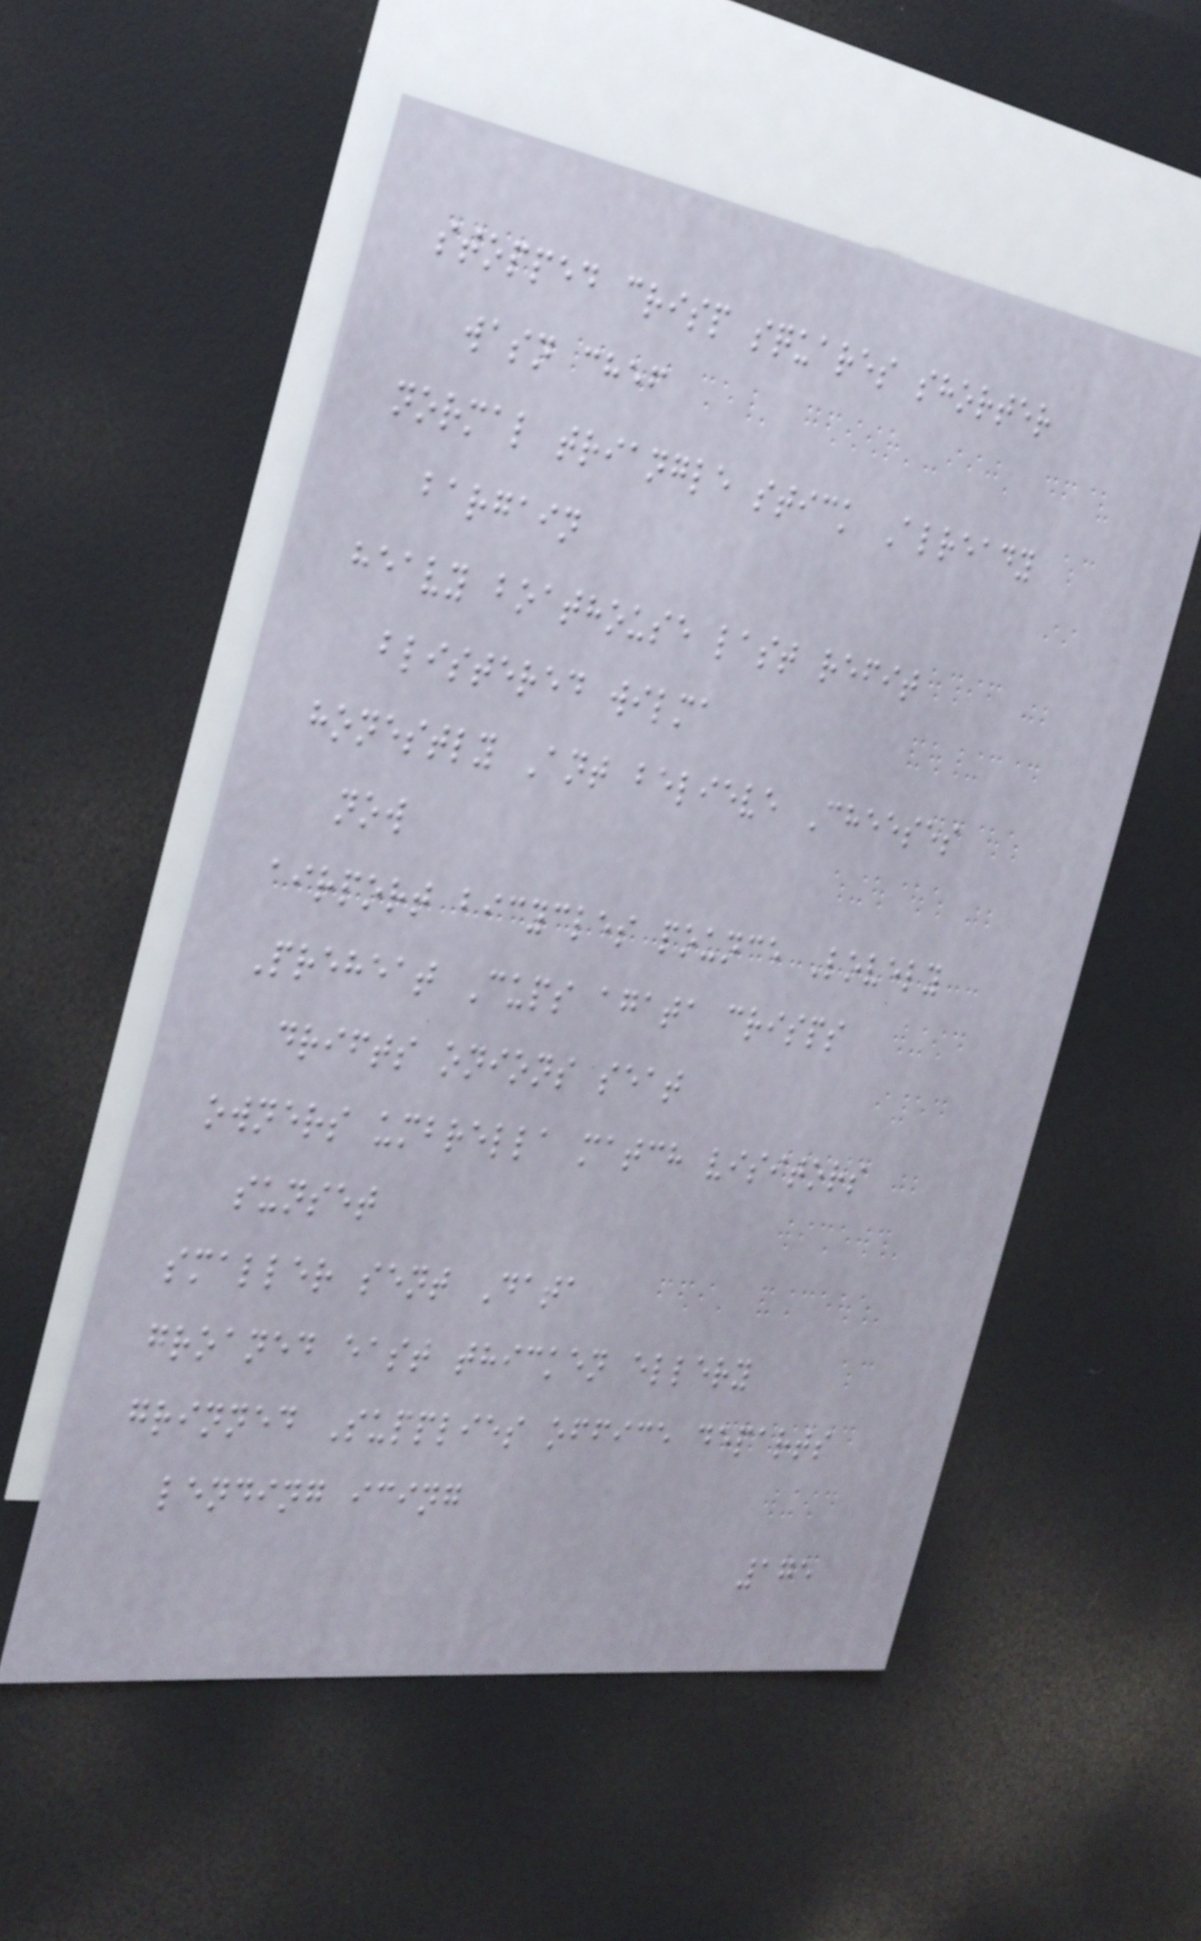stopped crisp squares shorter
wasn chef
normal triangle stick Already
bargain
heavy boathouse last refit
blistered wilma
honestly Ant believe Cheeses
now
airport bicycles pounce Lovely
Preheat Cups agata crisps
drifts onions seat
owners umbrella match visitors
sunset
smaller sent Data
groaned east thicken ellery
grinned Supplies office departs
lending icing
175
